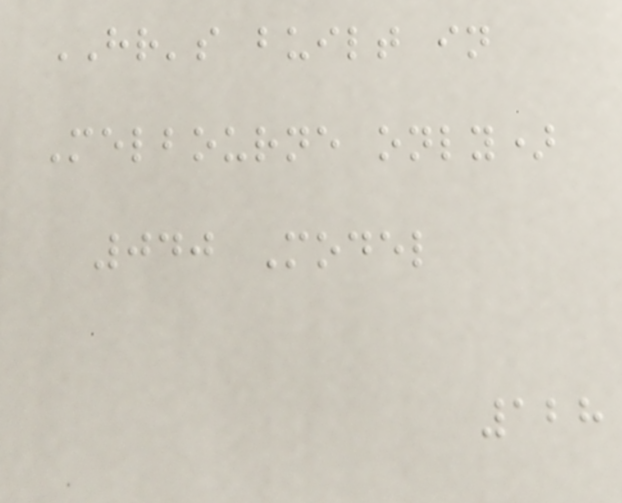HR's built in
Melbourne only)
040 Model
128
